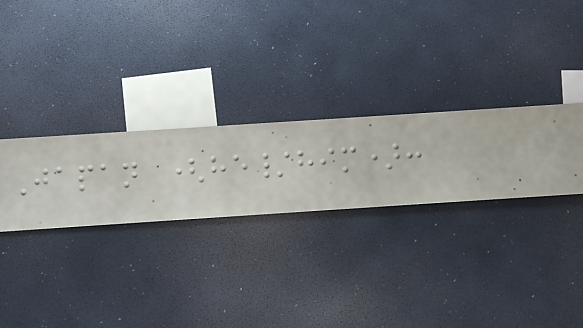Japan (he/him):
